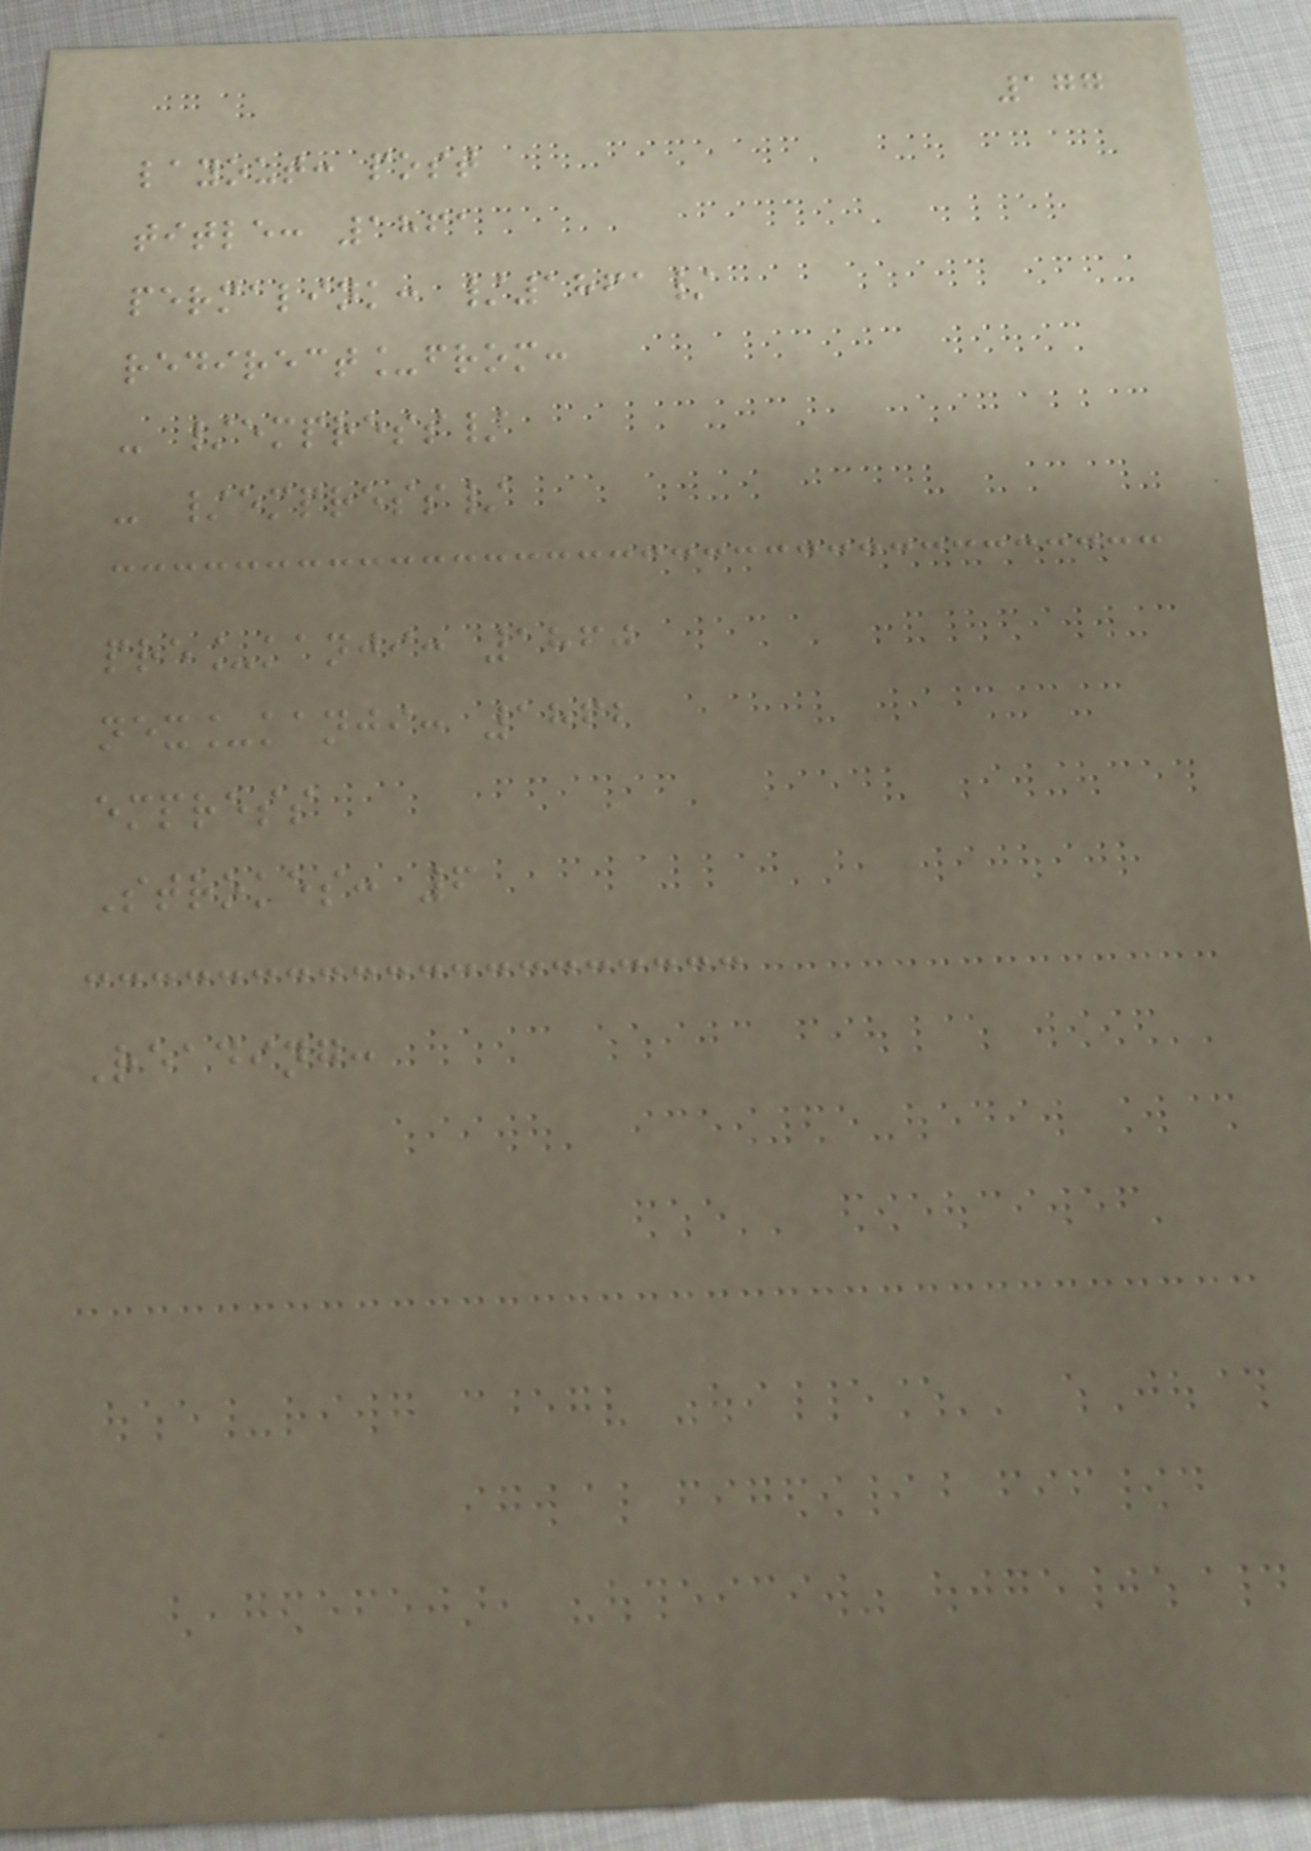177
layout: post
title: 1861
permalink: /1861/
redirect_from:
- /empress/
- /empress/
pre_kanji: 1860
nex_kanji: 1862
empress
Strokes: 6
Reading:
